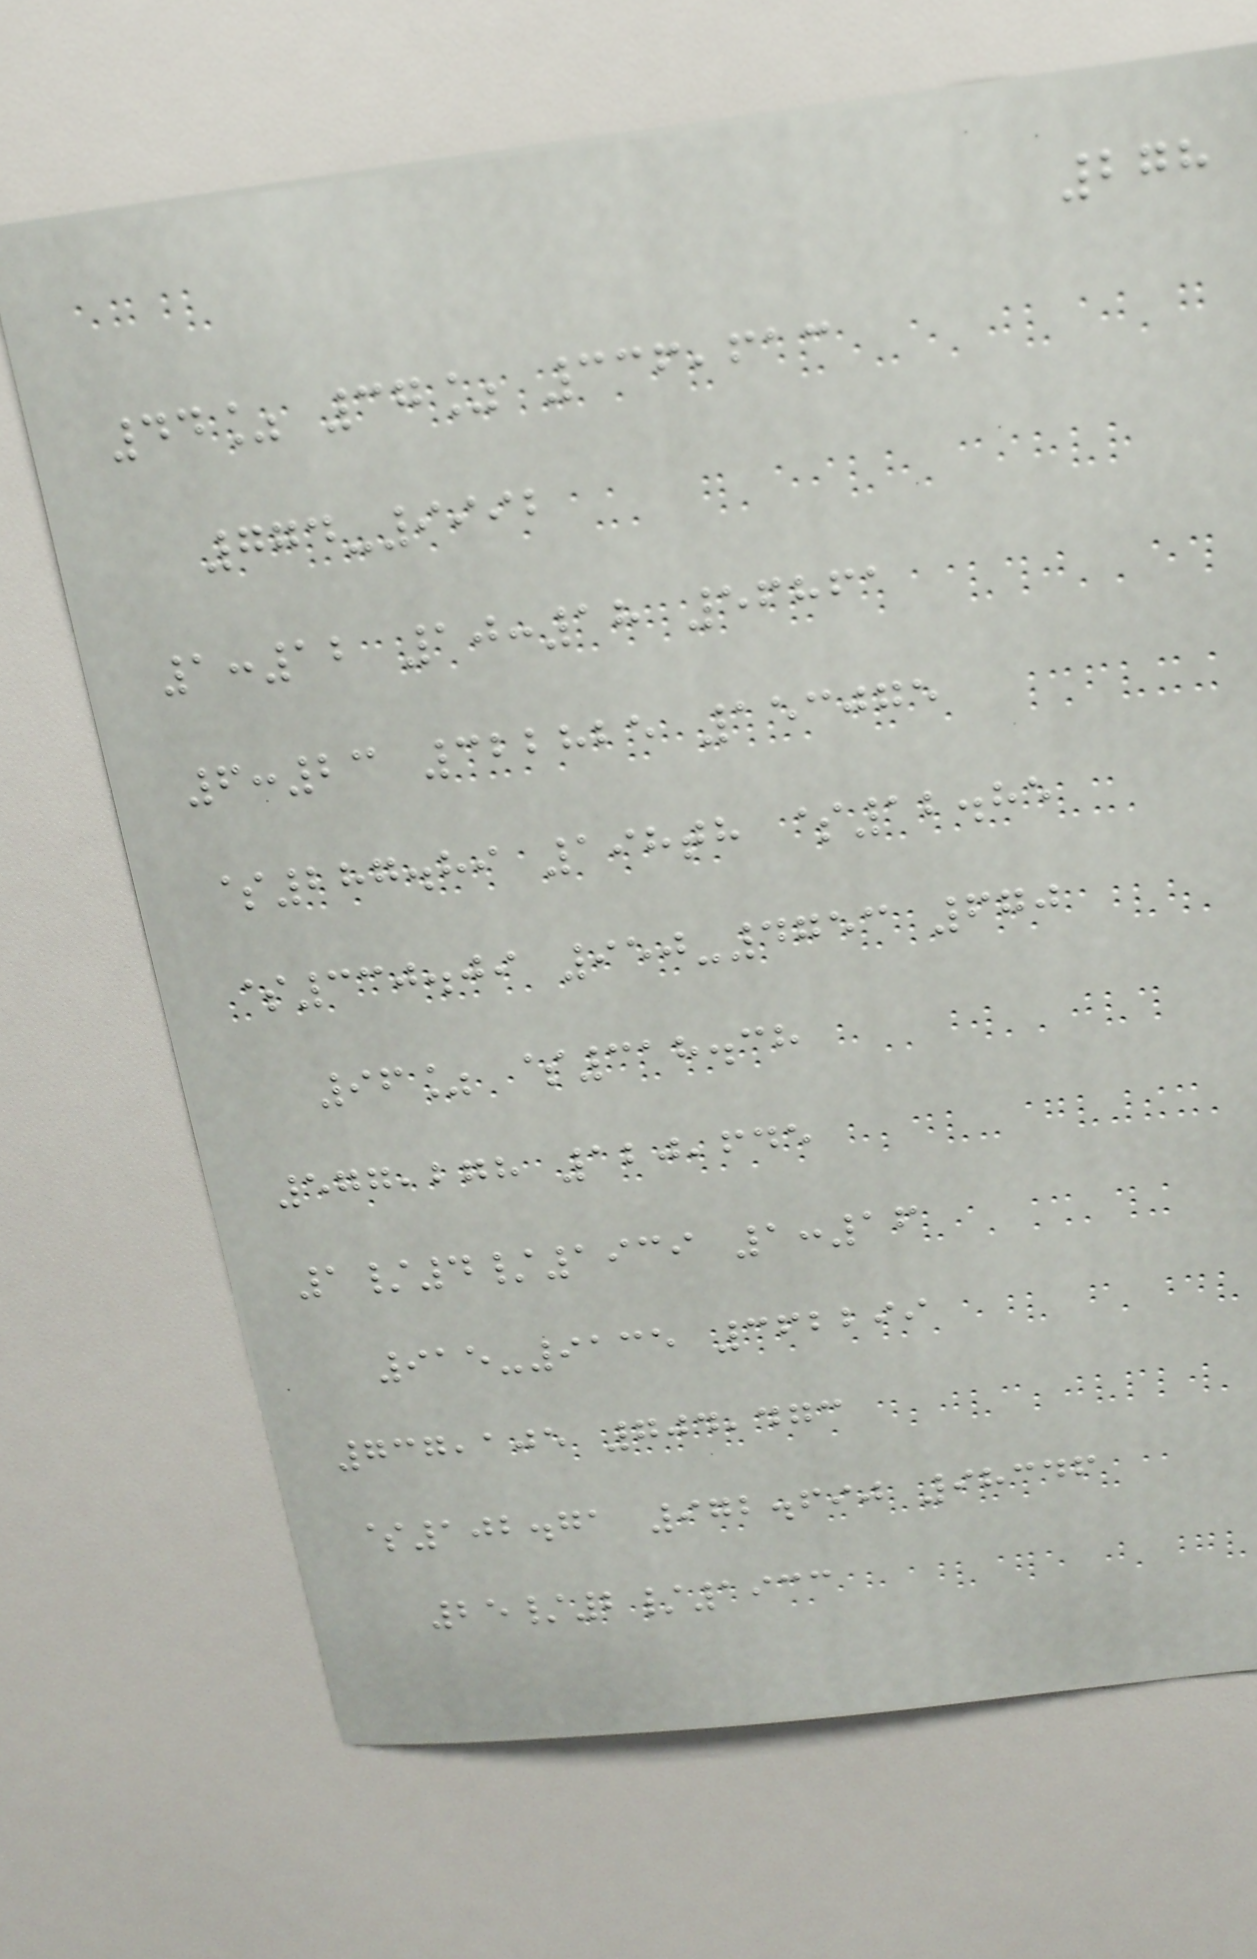278
44% 37% 336,613
774-9992
1:12 10:18 56861
6:23 322825 153075
$287.89 198th $12.85
$330.09 950-4753 670
96% $318.38
577,278 120,645
1/4/1939 1:16
915-9135 362299
737,105 704,473
$102.71 972.690 98346
25/2/1933
